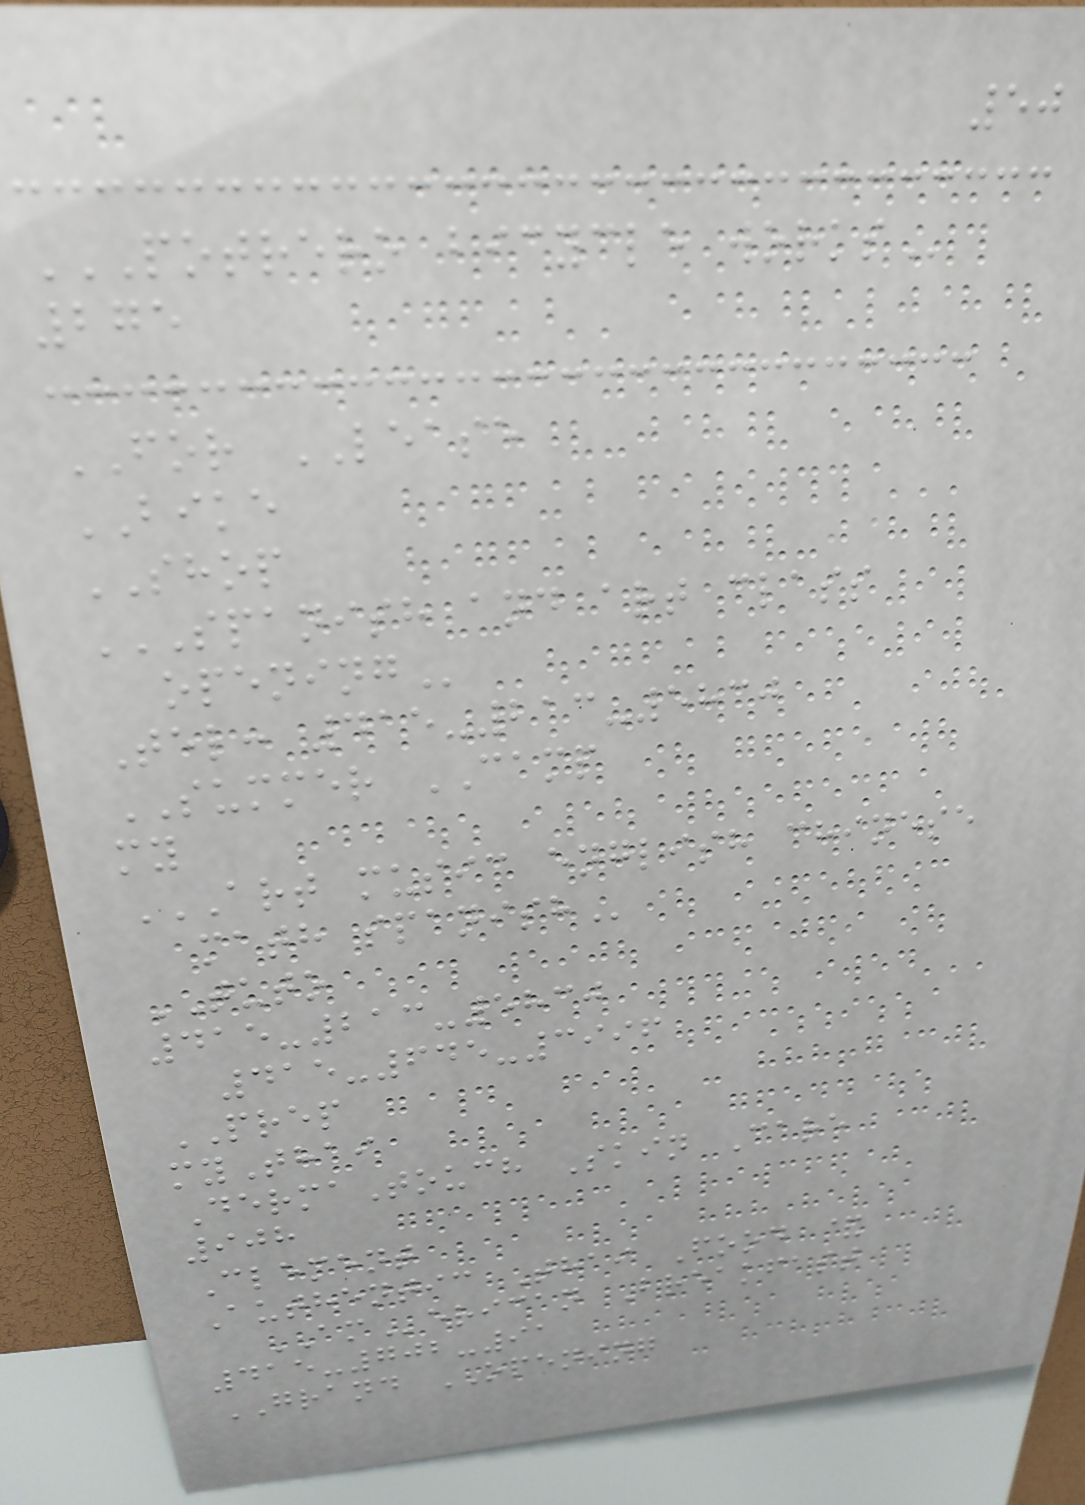50
POTRERO BICYCLE WORKS
275
FOR LEASE
BIKE
SHOP
SPANISH AND ART CLASS
OPENING
Tel: 415-213-5830
SUMMER CAMP
my
ART MUSIC ENGLISH CHINESE
MATH SPANISH
TUTO
415-213-5830
415-645-3996
PREP
myThai
DermaTouch Skin Care
908
Clement
Authentic Thai Food &
AMerican Breakfast
415-702-91
GRAND OPENING
